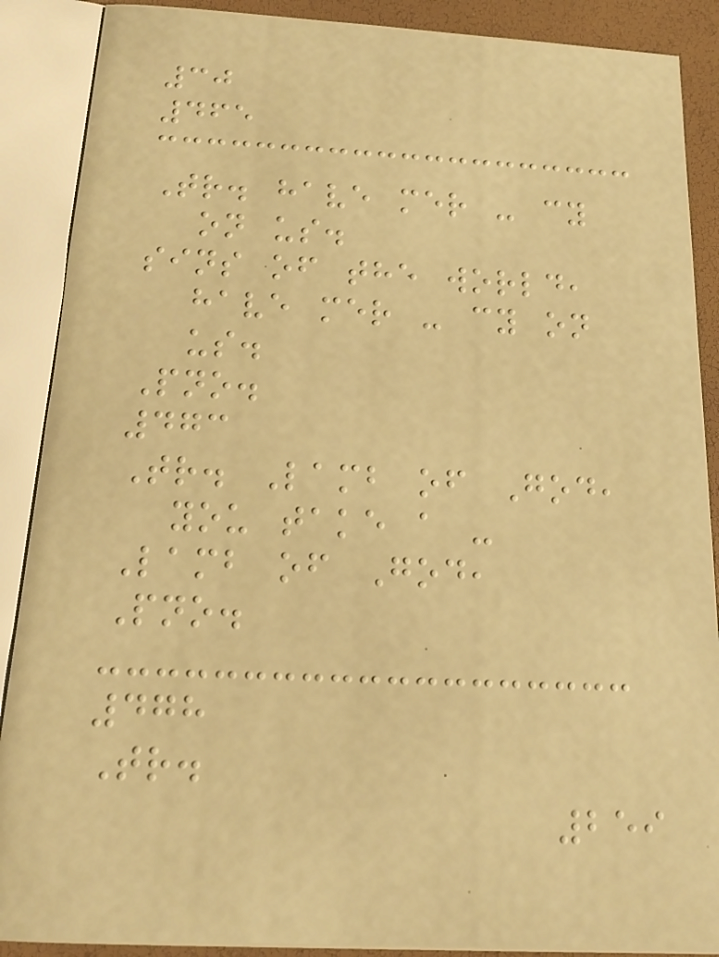30
465
Tr. have mer - cy
on us.
sins of the world,
have mer - cy on
us.
Pno.
473
Tr. Lamb of God,
you take a -
Lamb of God,
Pno.
478
Tr.
259
